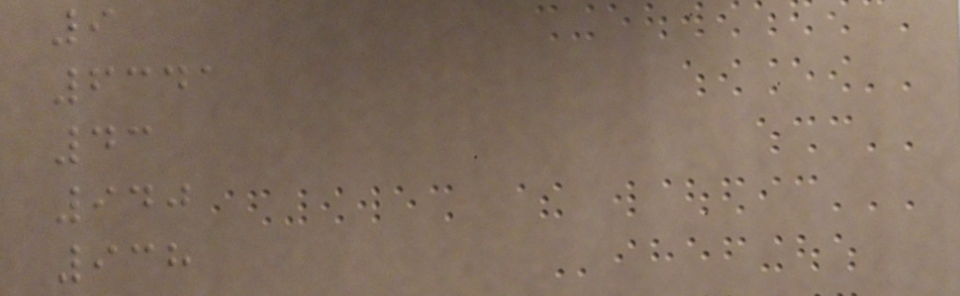9
6341
43
940
938
